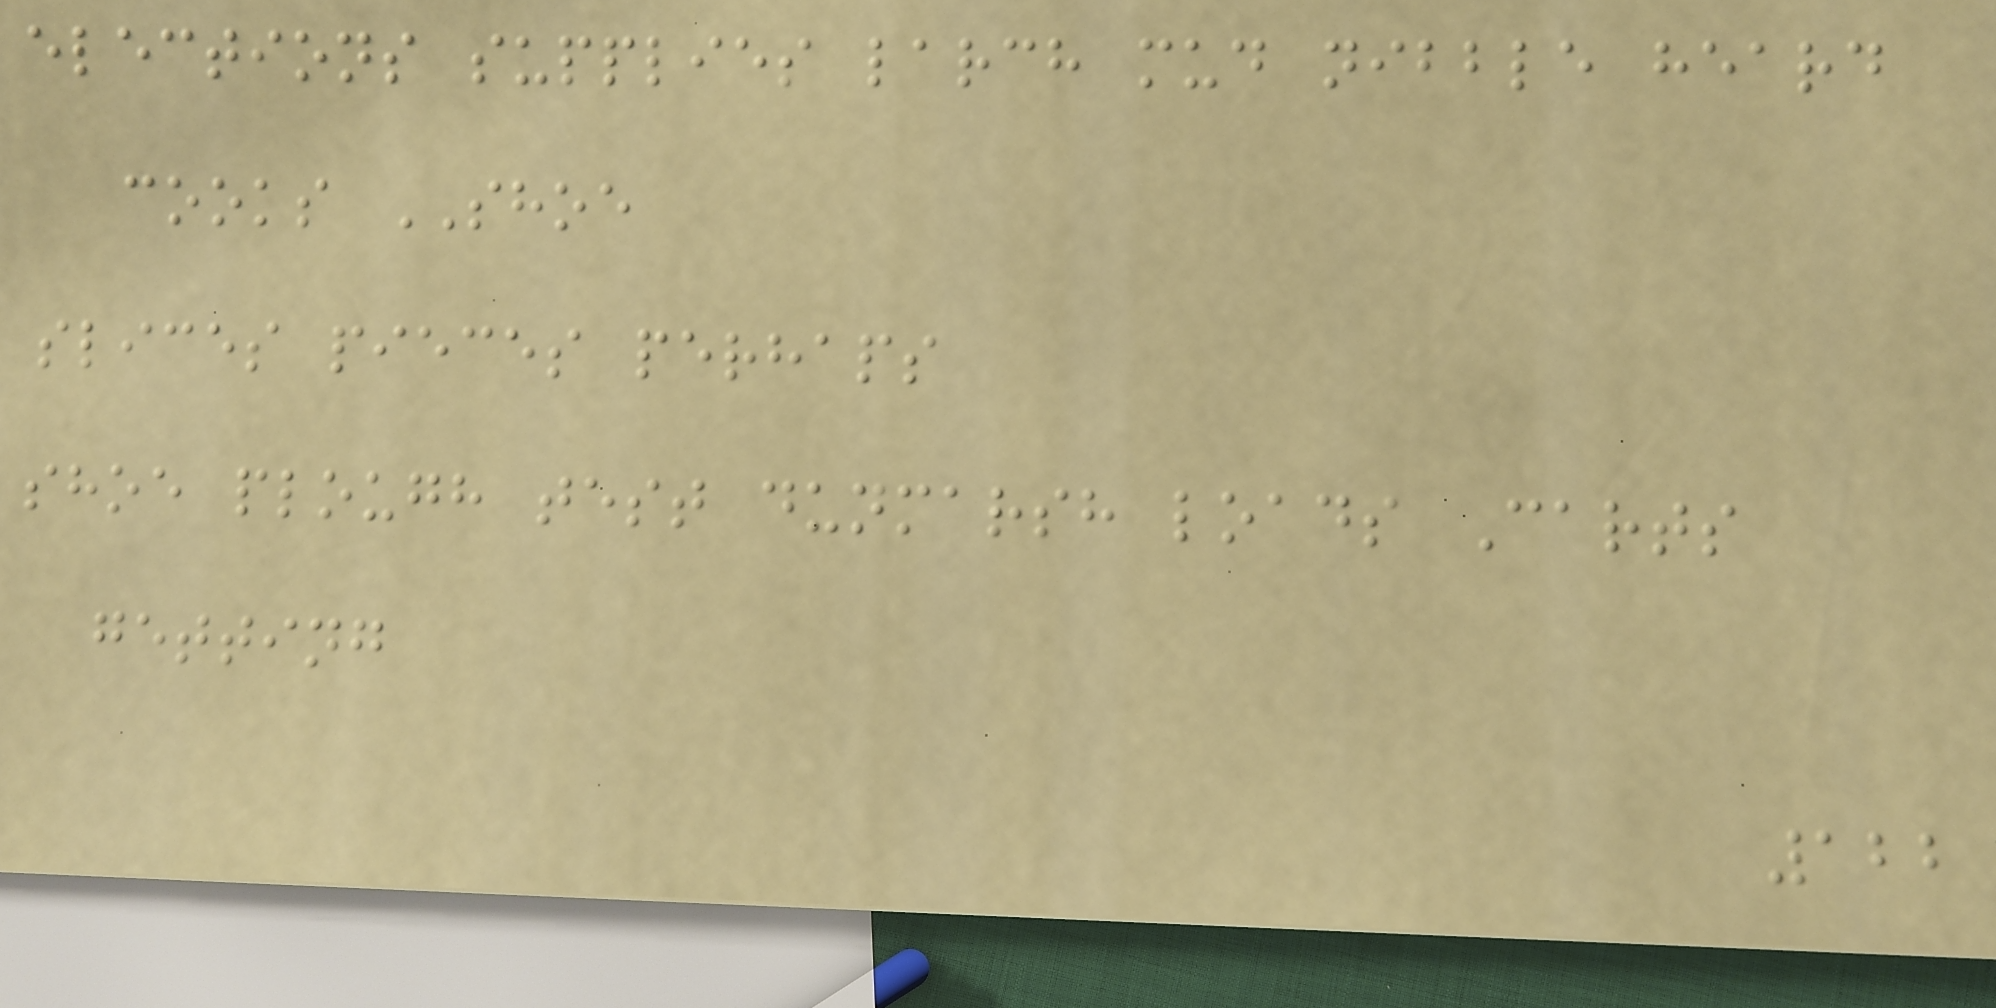elections supplies larch mud nibble heard
cooks SHOE
slices pieces perhaps
shoe plough test dunmarsh loads Carts
getting
122
